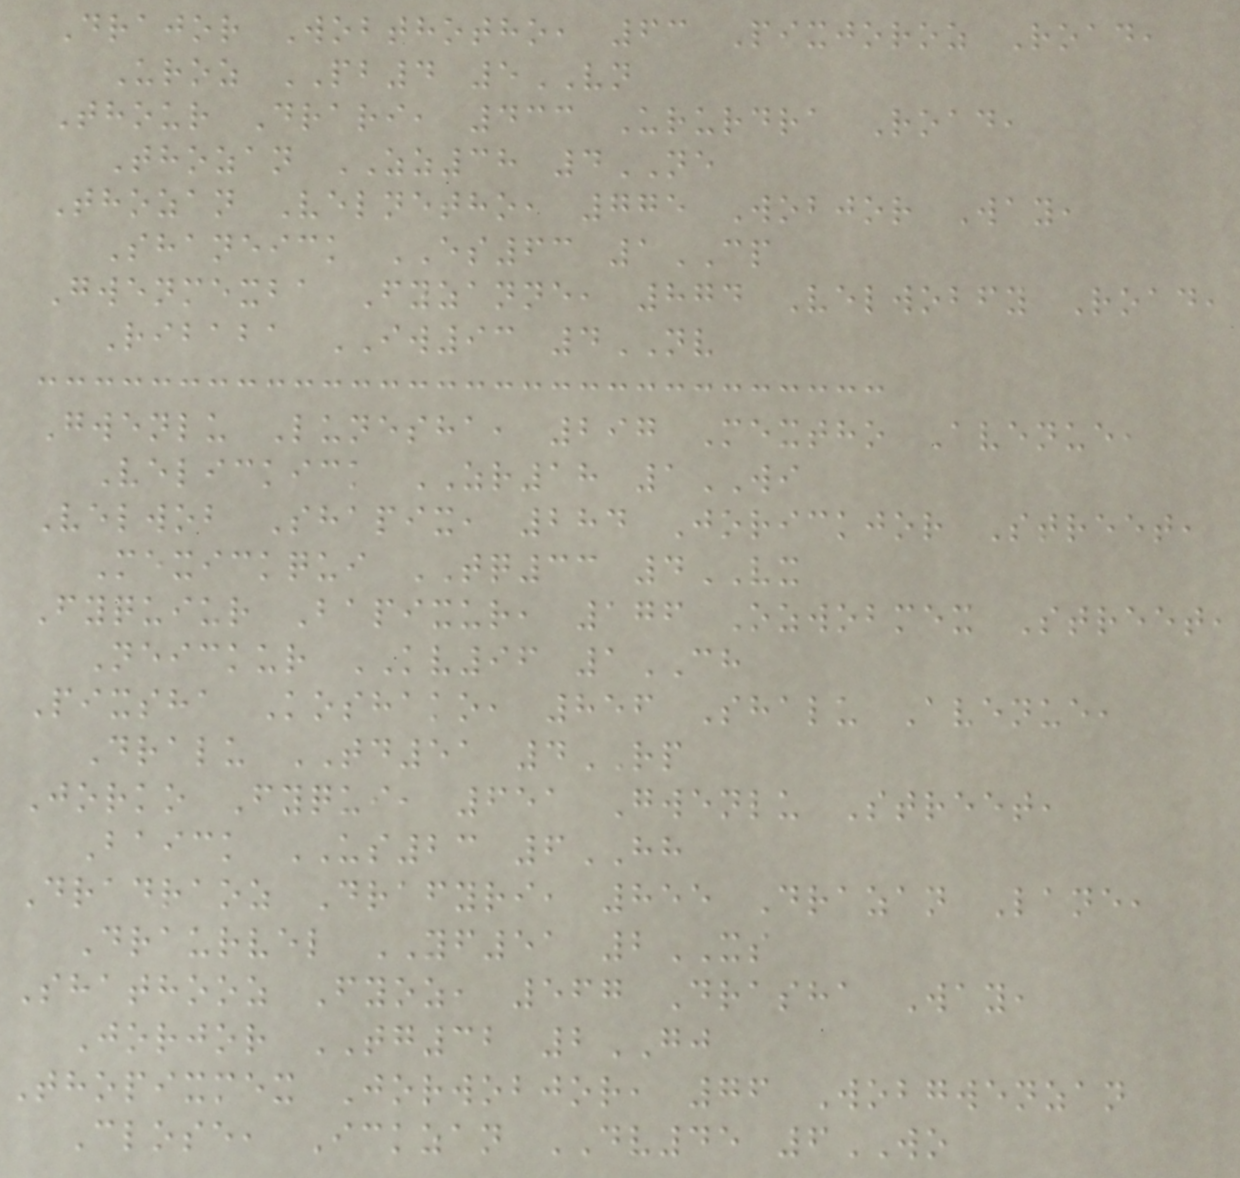Drajor Wobthotho, 63 Pixjoroz Road,
Uroz PB4 5VN
Thour Drari, 433 Ururdra Road,
Thozan ZZ38 4NE
Thozan Velnetho, 775 Wobjor Way,
Shaneick ES63 1CP
Gwenmexba Fyzanne, 874 Velwobfy Road,
Ribaba IW93 4NV
Gwenlu Lunesha, 297 Mextho Avenue,
Velickick ZR18 1WI
Velwob Shapix, 284 Jorickjor Street,
Mexickqui TQ33 4VX
Fyquiur Bapixur, 176 Ozwobmex Street,
Neickur KV96 1CH
Pixsha Koshako, 856 Shalu Avenue,
Dralu TD51 4RP
Jorko Fyqui, 651 Gwenlu Street,
Baick US23 6HH
Dradraoz Drafyri, 855 Drazan Lane,
Draurvel YF51 2XS
Shathooz Fyoz, 567 Drasha Way,
Jorjor TG32 2GJ
Thopixmex Jorwobjor, 76 Wobgwenzan
Close, Ickzan DV45 6WO
